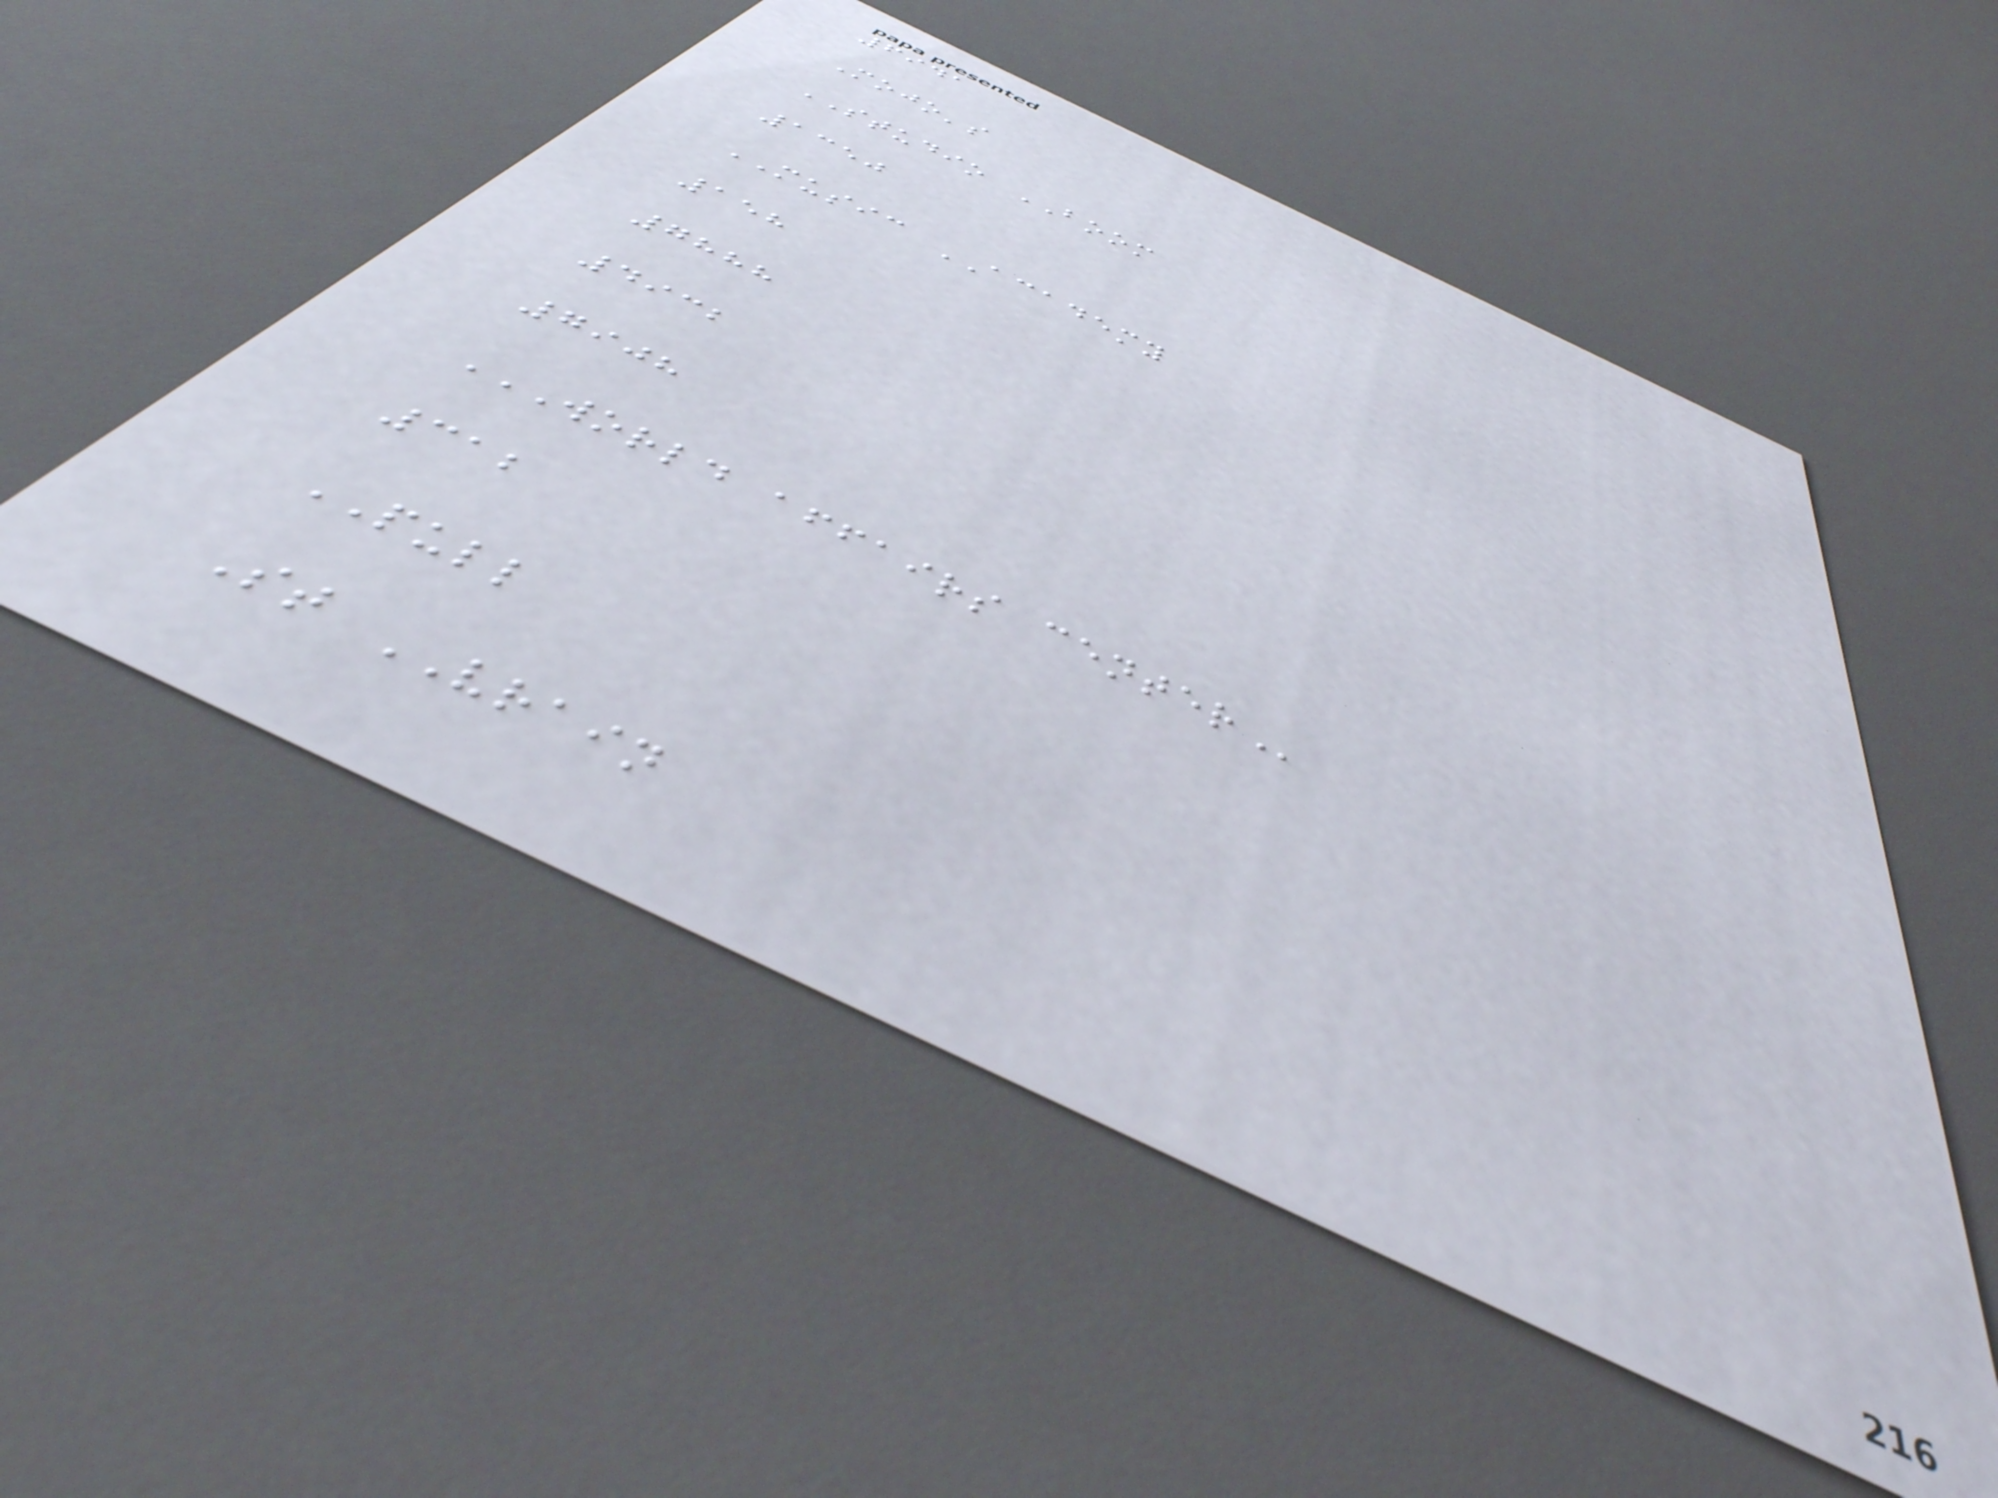6941
Mojo's
STUDIO BOOM
1350
MUSIC ACADEMY
158
7888
4932
7908
WORLD AFFAIRS CENTER
312
PULL
St VRAIN
